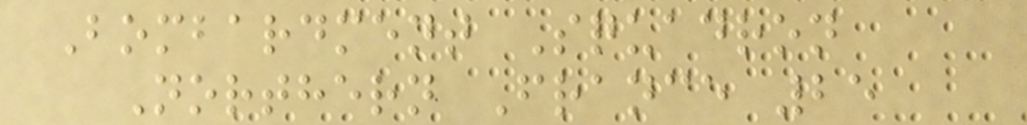Bombardment Squadron
Northern France 25
